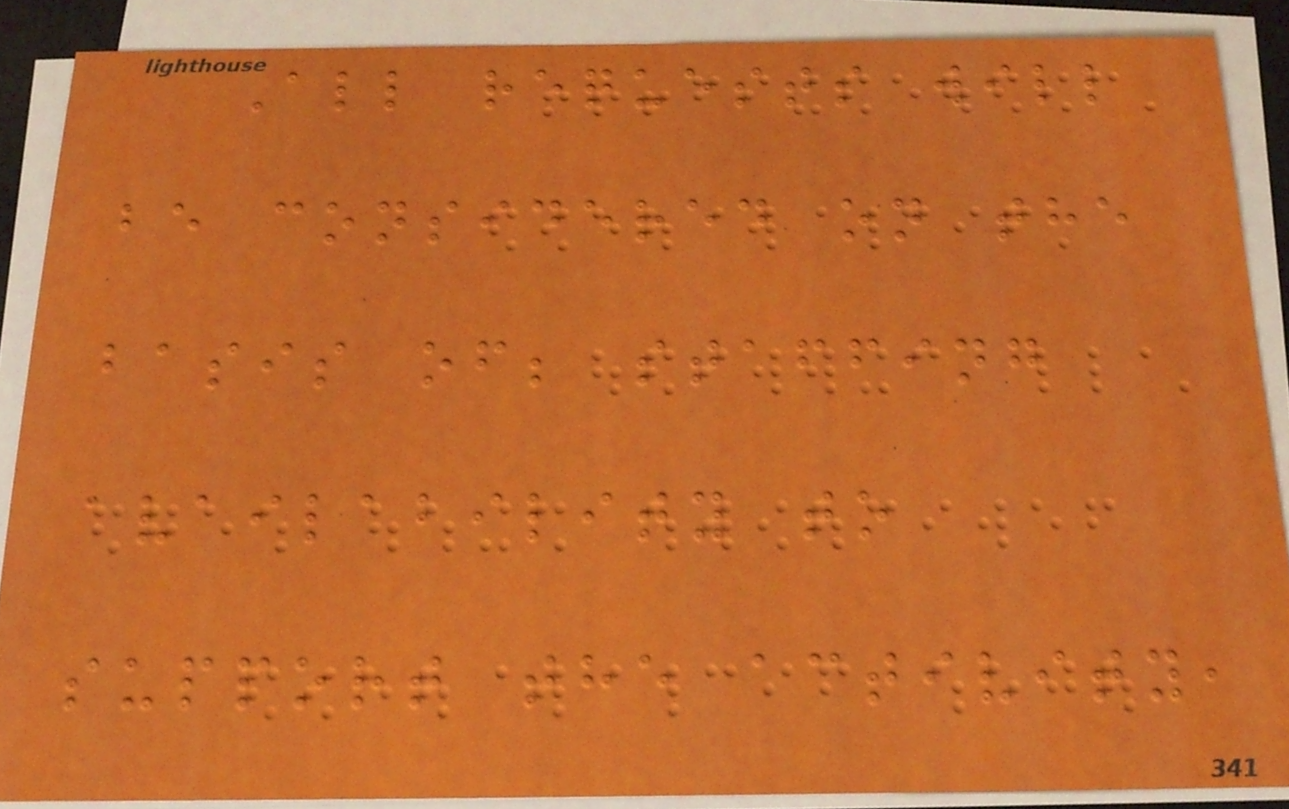All requests will
be considered on the
basis of; staffing
availability to
support the activity,
